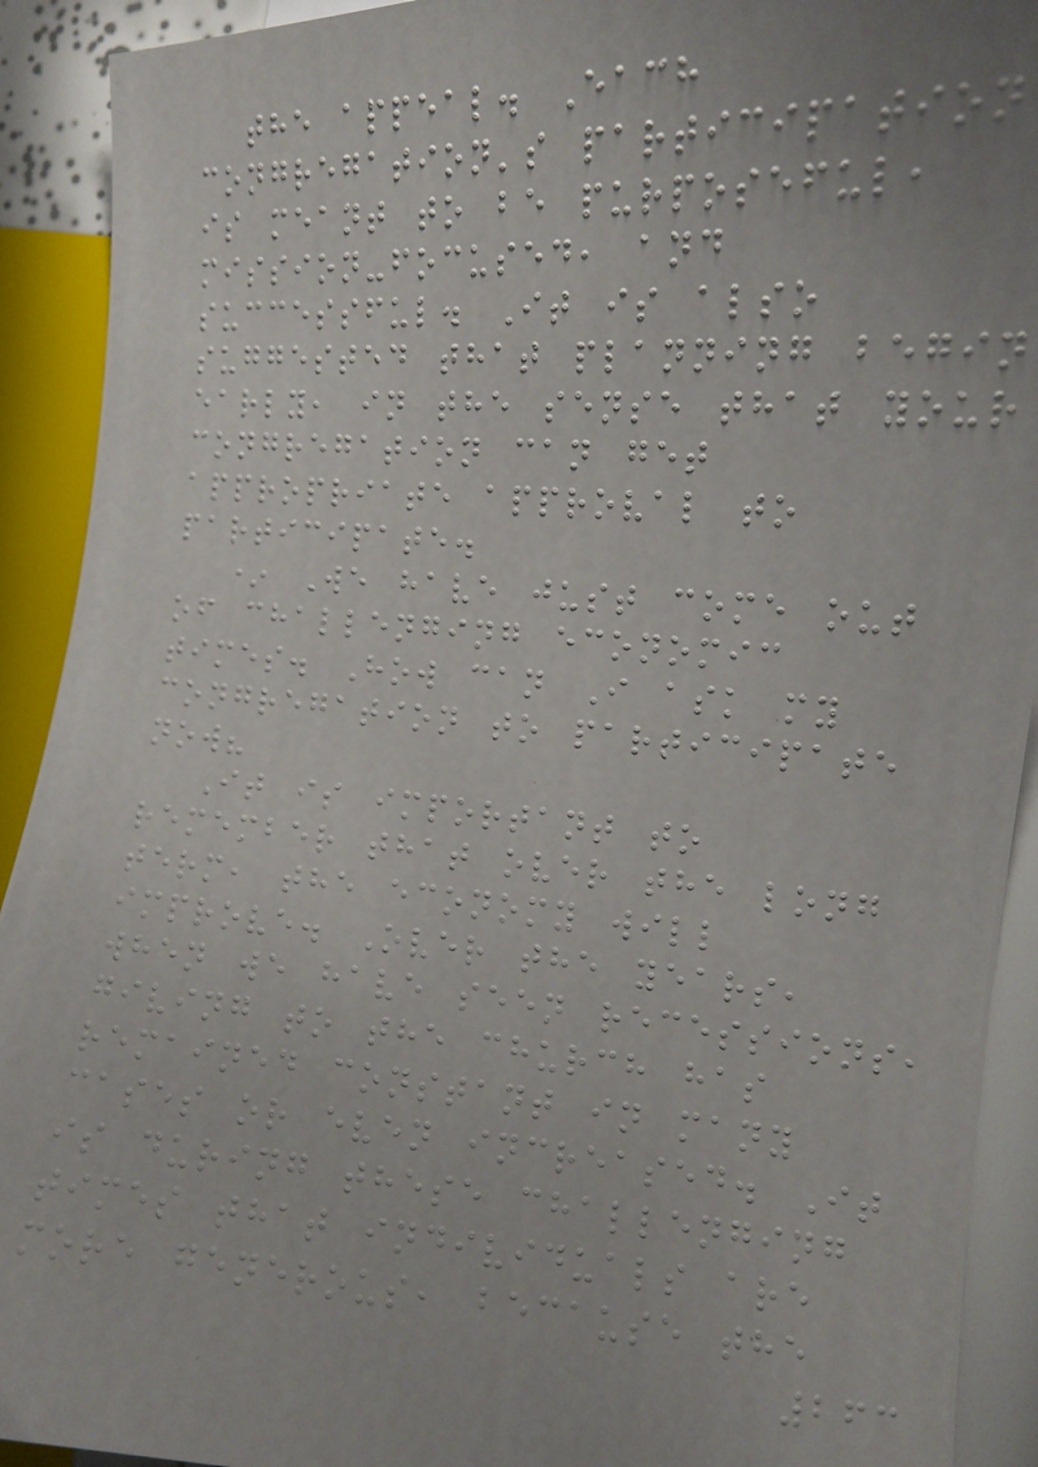the appeal. Each
congregation's participation
is meant to be purposeful,
mission-focused, and
successful. It is also
suggested that planning begin
early, in the sense that your
congregation can get
appropriate approval to
participate.
* We have just come out
of challenging economic
times. How can I ask my
congregation to participate
now?
It is important to
remember that over the long
term, the economy will
improve. Over the years,
when we have seen recessions,
giving to the church has
remained constant in many
cases or even increased. It
is during these challenging
times that individuals are
more generous, because the
263
